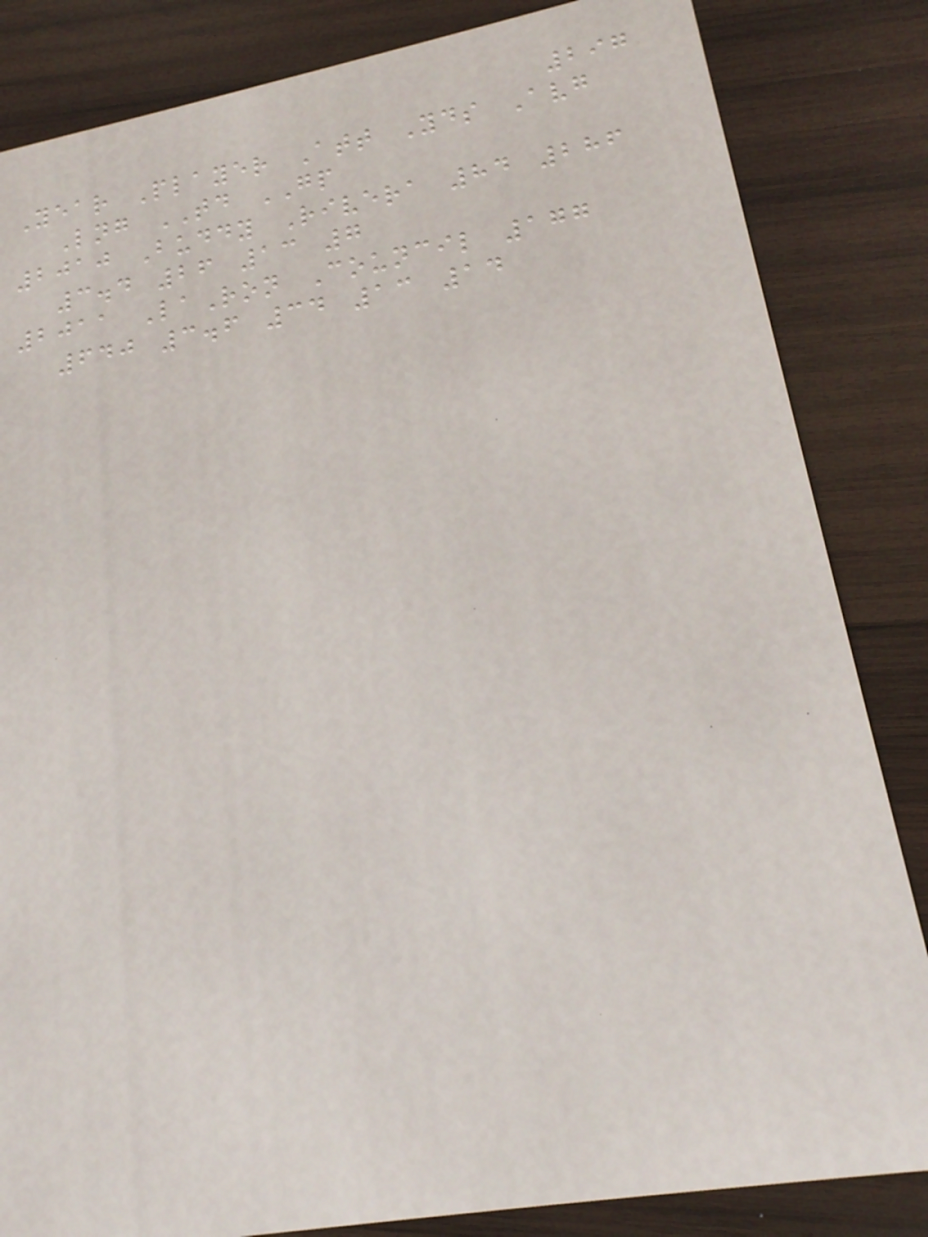297
Year Player Att Yds Avg
Lng TD GP
2010 Buddy Rivera 84 286
3.4 26 13 7
2011 LaRon Council 177
640 3.6 34 13 14
